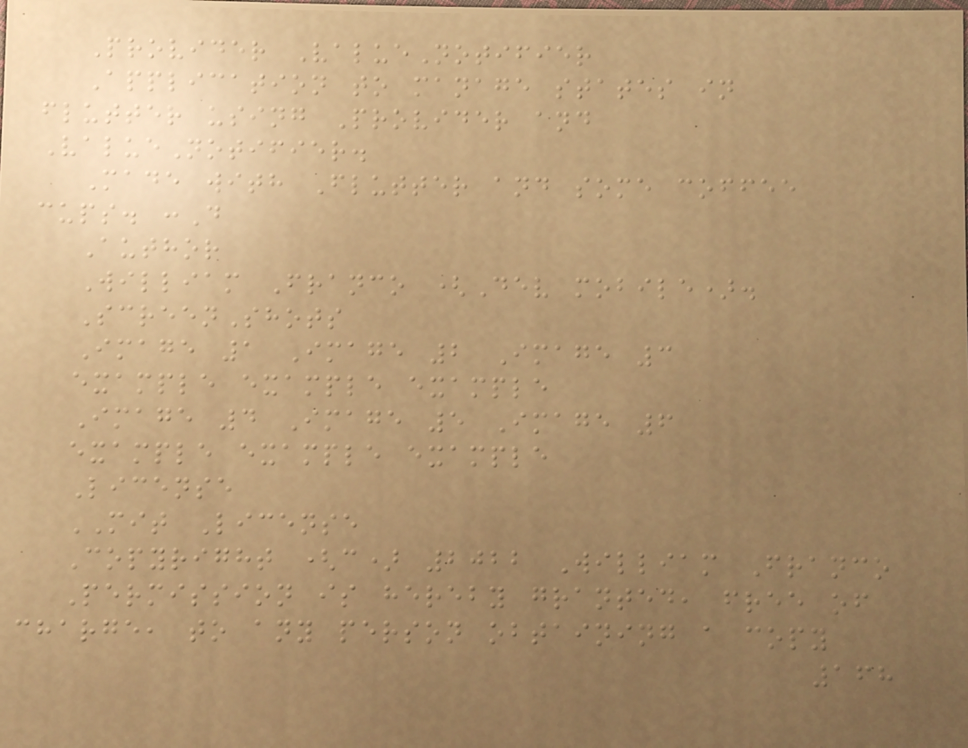Provider ValueNotifier
Application to manage states in
flutter using Provider and
ValueNotifier.
Made with Flutter and some coffee
cups. :D
Author
William Franco (Dev mobile).
ScreenShots
Image 1 Image 2 Image 3
example example example
Image 4 Image 5 Image 6
example example example
License
MIT License
Copyright (c) 2022 William Franco
Permission is hereby granted, free of
charge, to any person obtaining a copy
168
